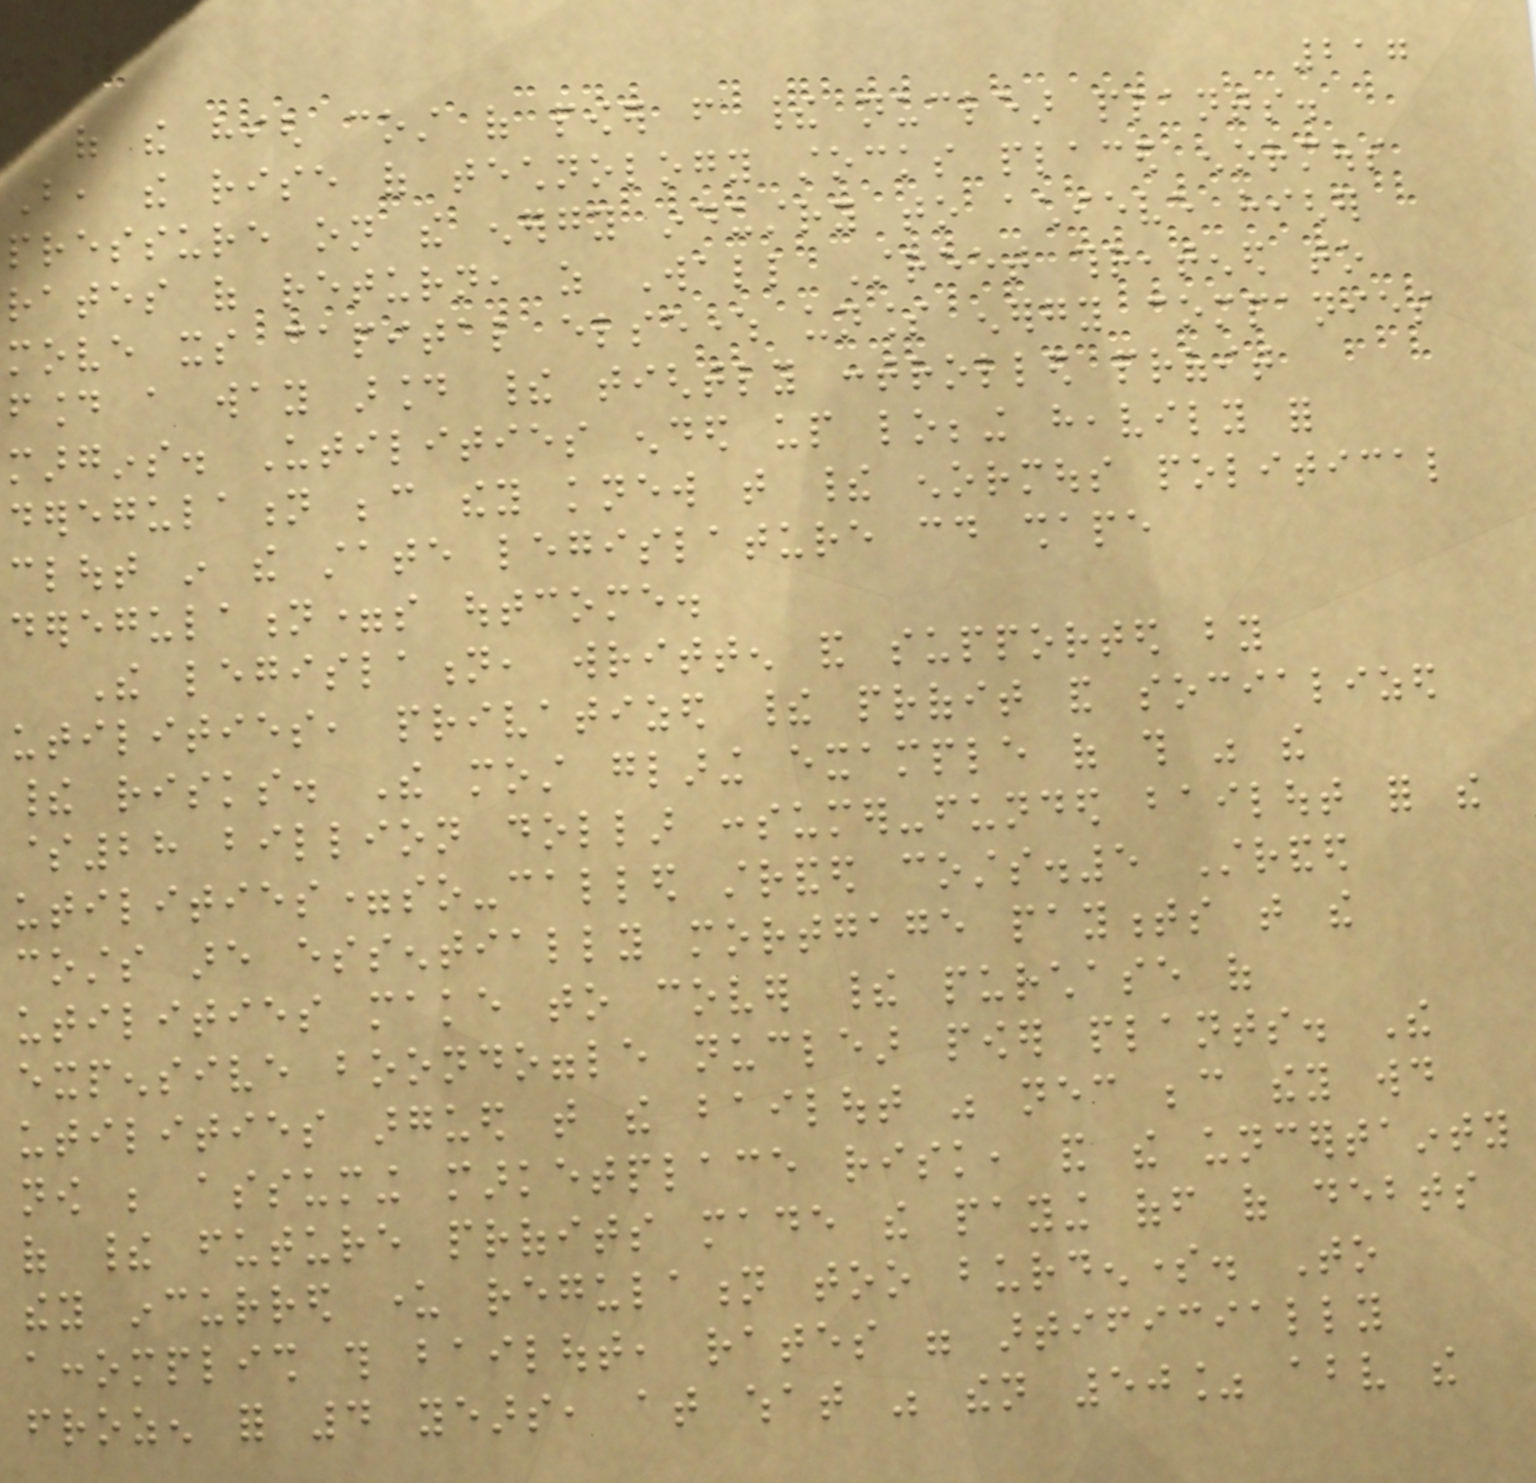217
of the high cost of power from their nuclear plants.
But, the rise of technology stocks placed enormous
pressure on the energy industry to achieve higher
rates of return, as Wall Street threatened to
move its capital elsewhere unless energy companies
found a way around their tightly controlled profit
margins. Utilities ended up lobbing heavily for
deregulation because they knew that their enormous political
clout in the state legislature could shape
deregulation=s outcome.
The legislation, written and supported by
utilities, privatized their profit and socialized
their risks. The most glaring example of this was the
$28 billion dollar consumer-funded bailout for the
utilities=so-called stranded costs.5 Stranded
costs are essentially mortgage payments that the
utilities make to cover their purchase of
expensive boondoggle nuclear power plants. The
utilities argued that the bailout was necessary because they would
now be assuming marketplace risk, and the uncertainty
of their future profits made the paying off of debts
they incurred under regulation too burdensome. To
accomplish this bailout, rates were artificially
frozen for 4 years, at what was then 50% above the
